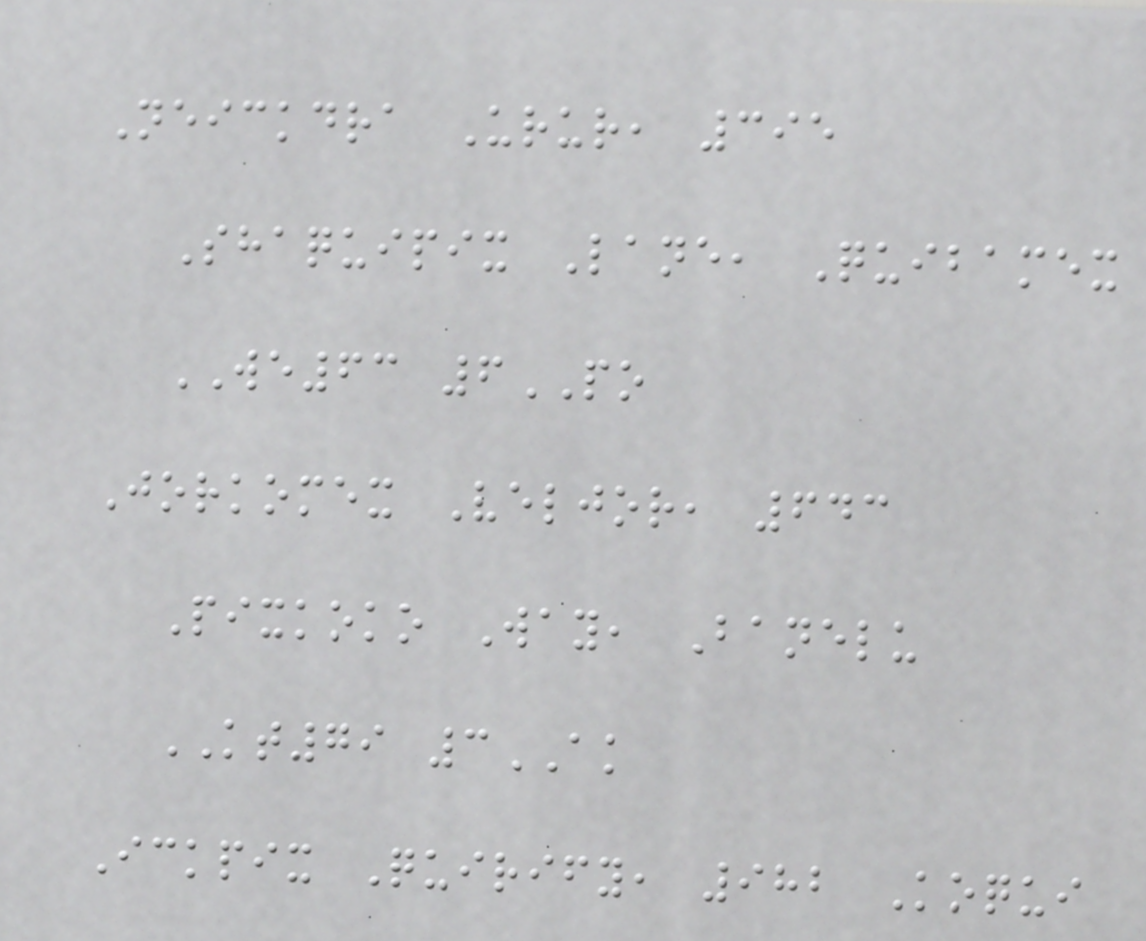Neickdra Urur, 395
Shaquipix Lane, Quibamex
WE63 6PO
Jorkomex Veljor, 643
Pixkoko Way, Banelu
KT79 3AK
Ickpix Quirify, 982 Koqui
